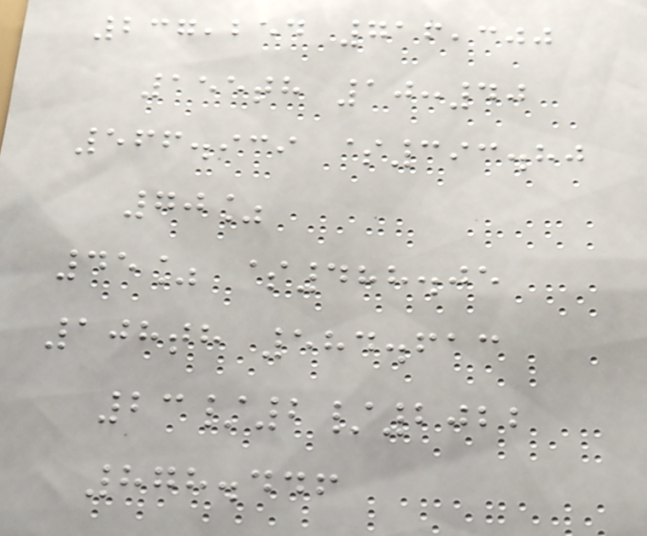237,254 716,300
155th 10:40
566.939 $393.80
70%
45% $488.05
108th 584.613
23/2/2022
878.446
